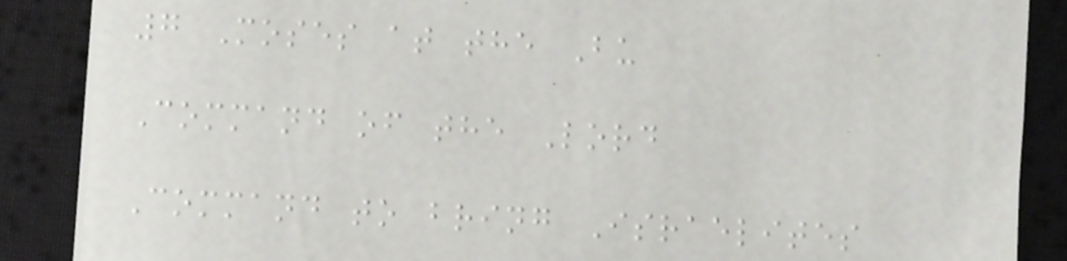7 Moses at the Bu
Command of the Lord
Command to bring Israelites
